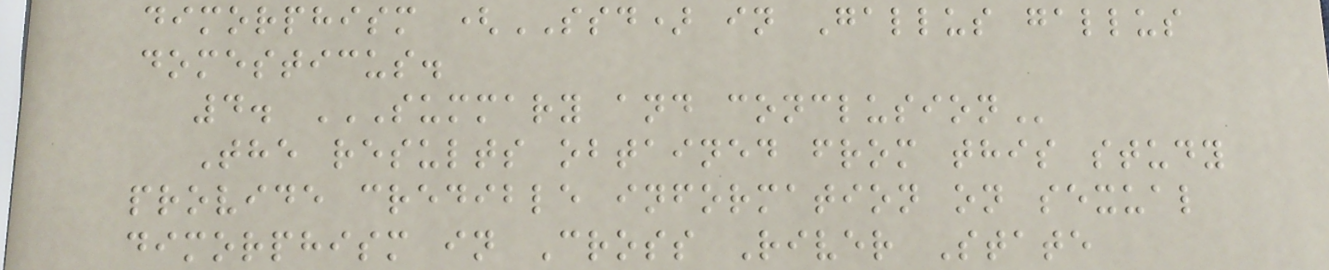dimorphism (SSD) in Gallus gallus
domesticus.
4. SUMMARY AND CONCLUSION
The results obtained from this study
provide credible information on sexual
dimorphism in Cross River State
